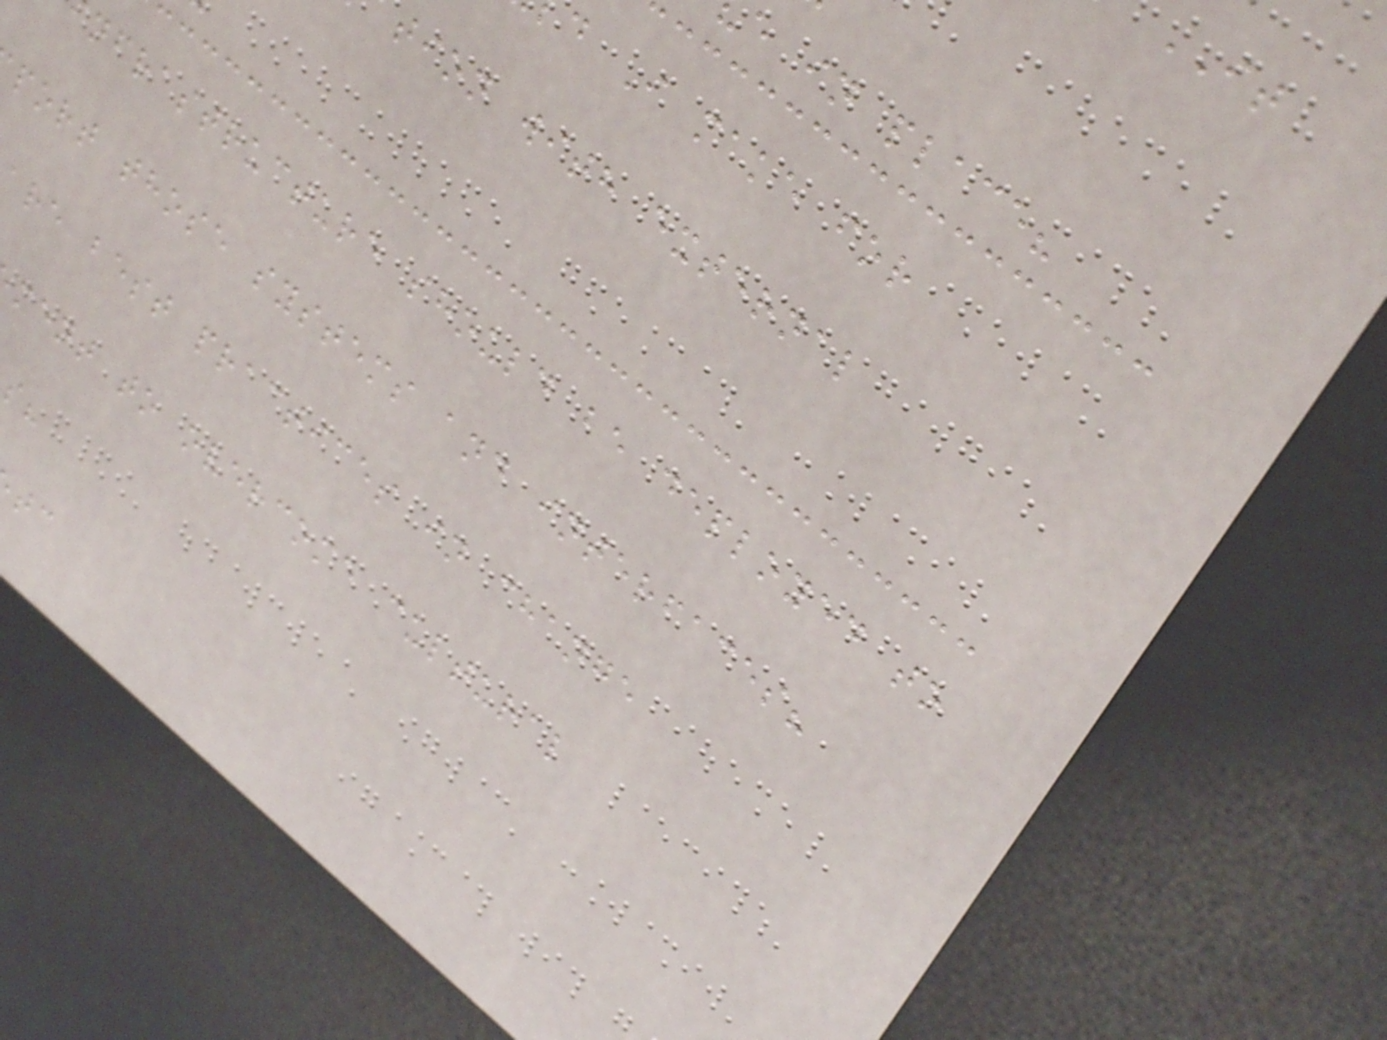e in place?
d I make for
tion with external
nfrastructure should be deployed to
port those systems and interfaces?
are best practices in change
ment to overcome cultural
